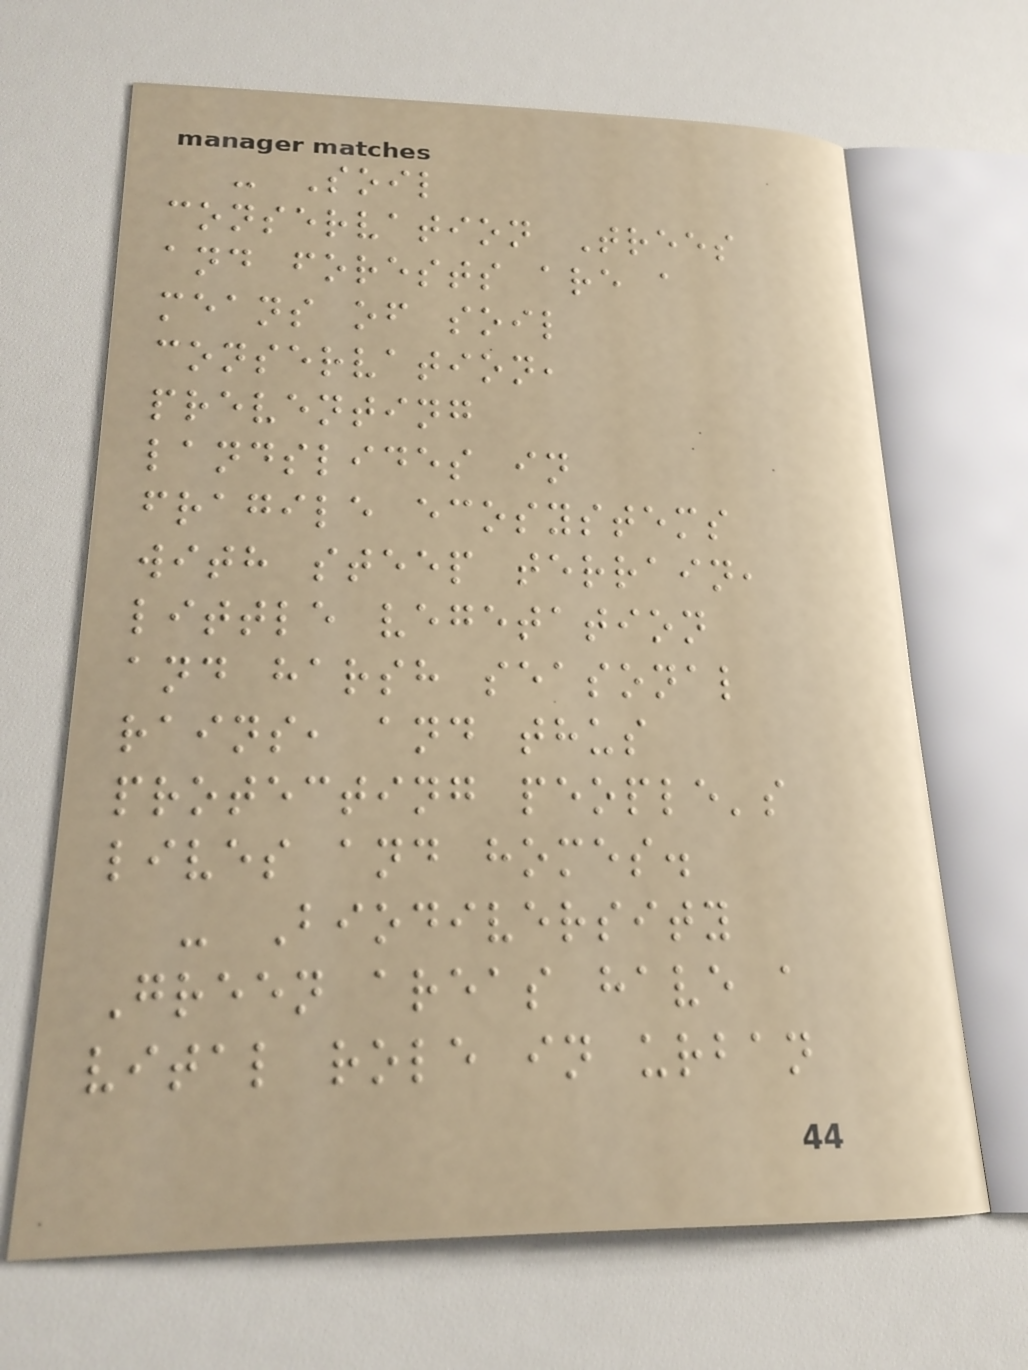- Soil
conservation Trees
and forests are a
means of soil
conservation,
preventing
landslides in
fragile ecosystems
with steep terrain,
little vegetation
and harsh seasonal
rains, and thus
protecting people's
lives and homes.
- Biodiversity
Green areas have a
vital role in urban
